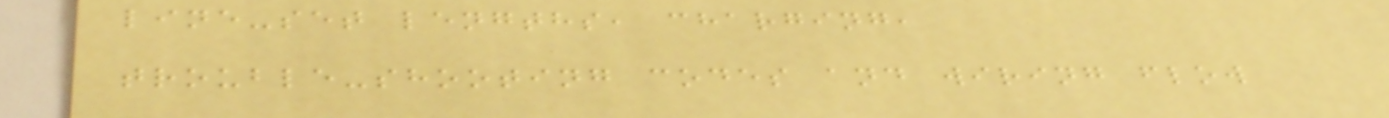line-set lengths, charging,
trouble-shooting codes and wiring flow
